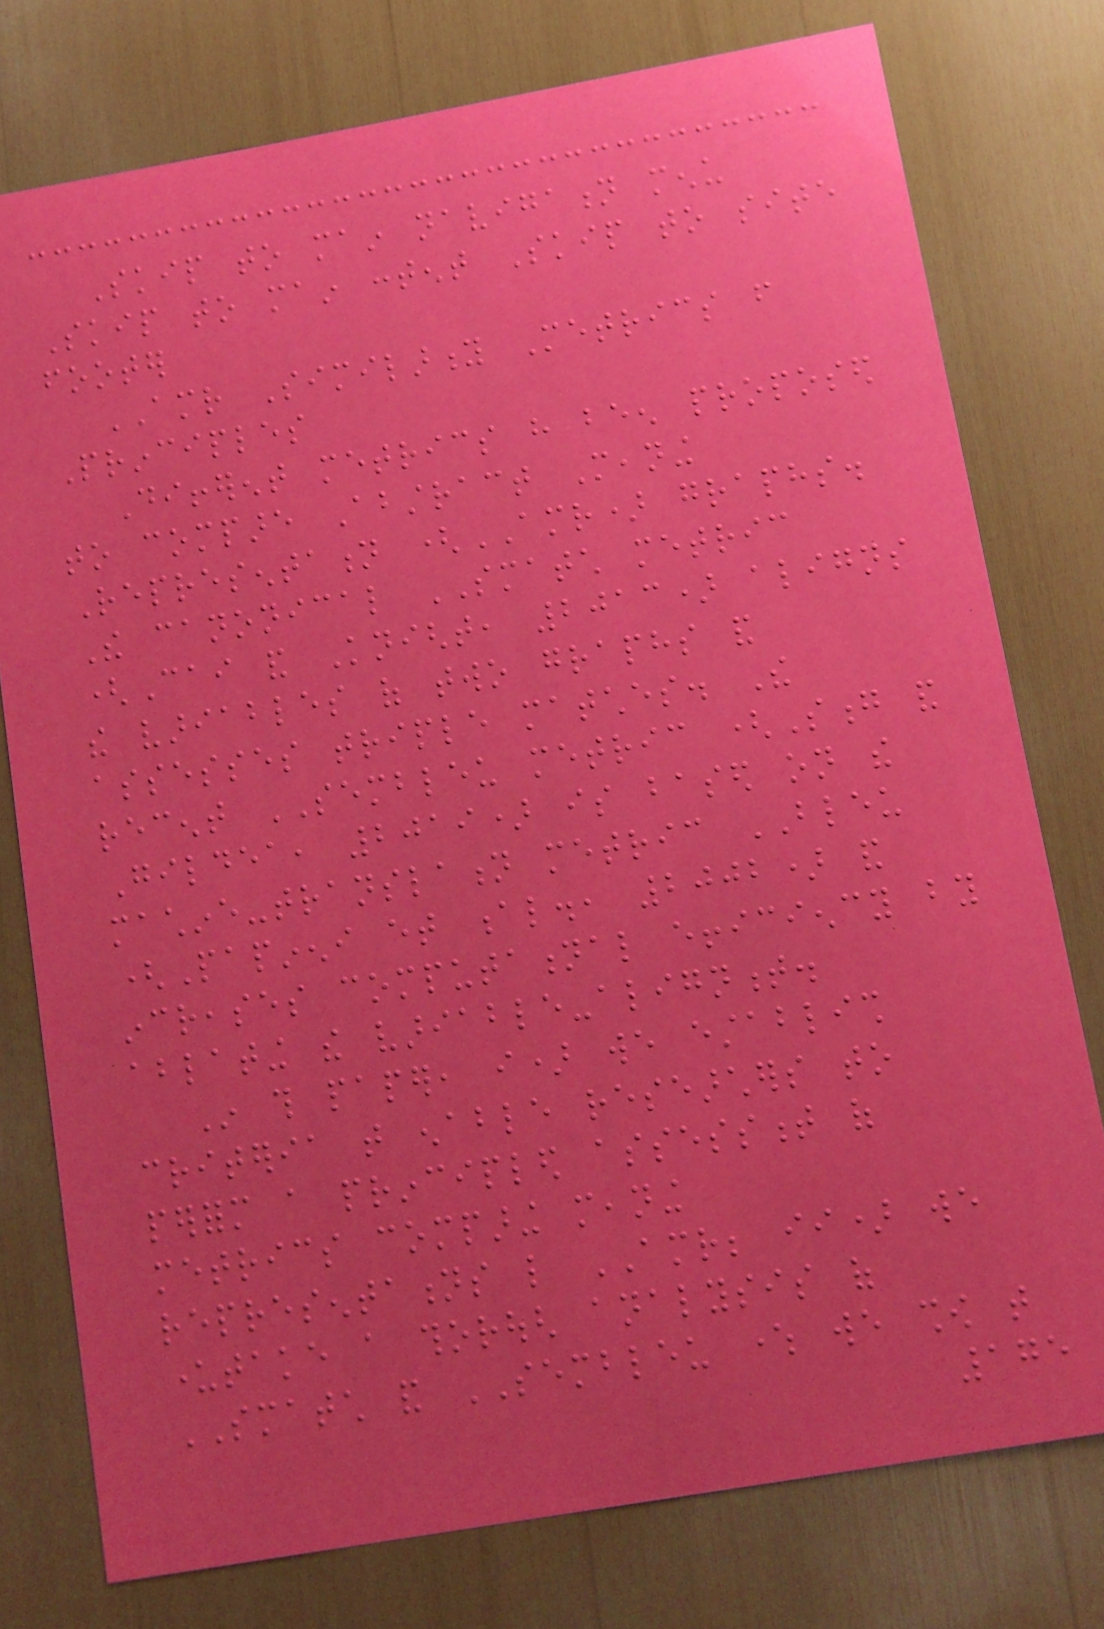Skip to main navigation menu
Skip to main content Skip to site
footer
AMR Similarity Metrics from
Principles
Different metrics have been proposed
to compare Abstract Meaning
Representation (AMR) graphs.
The canonical SMATCH metric
(Cai and Knight, 2013) aligns
the variables of two graphs and
assesses triple matches. The
recent SEMBLEU metric (Song and
Gildea, 2019) is based on the
machine-translation metric BLEU
(Papineni et al., 2002) and
increases computational efficiency by
ablating the variable-alignment.
In this paper, i) we establish
criteria that enable researchers to
perform a principled assessment of
metrics comparing meaning
representations like AMR; ii) we
undertake a thorough analysis of
SMATCH and SEMBLEU where we show that
175
